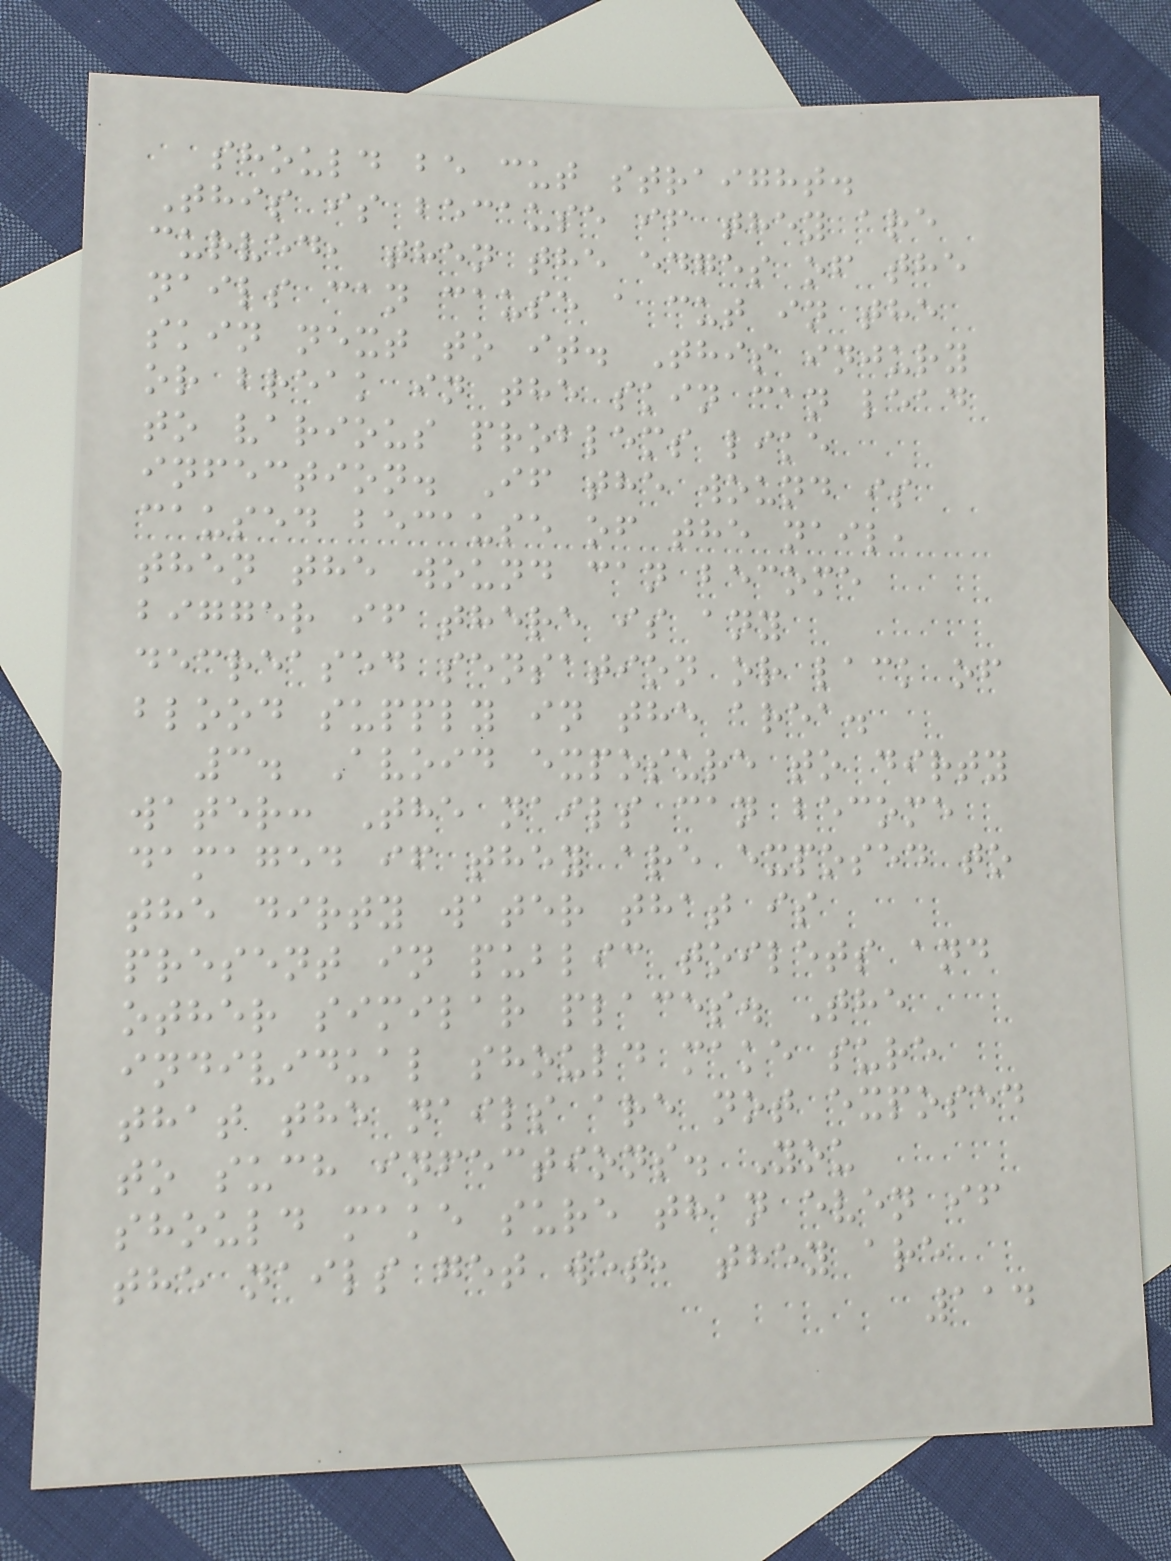should be cut straight.
This is because if they are
curved, then the edges of the
nails can cause a cut in the
skin next to it. This injury
or break in the skin can lead
to various problems like
infection. If the wound is
caused because of the nail,
then the wound can become
bigger if there is any
decreased sensation or lack of
blood supply in the area.
3. Avoid exposure to dirty
water: The nails can become
damaged if they are exposed to
the dirty water that is
present in public toilets and
other similar places. The
individual should make sure
that the nails are not exposed
to such infections. You
should make sure than even if
the nails get wet, they are
114
